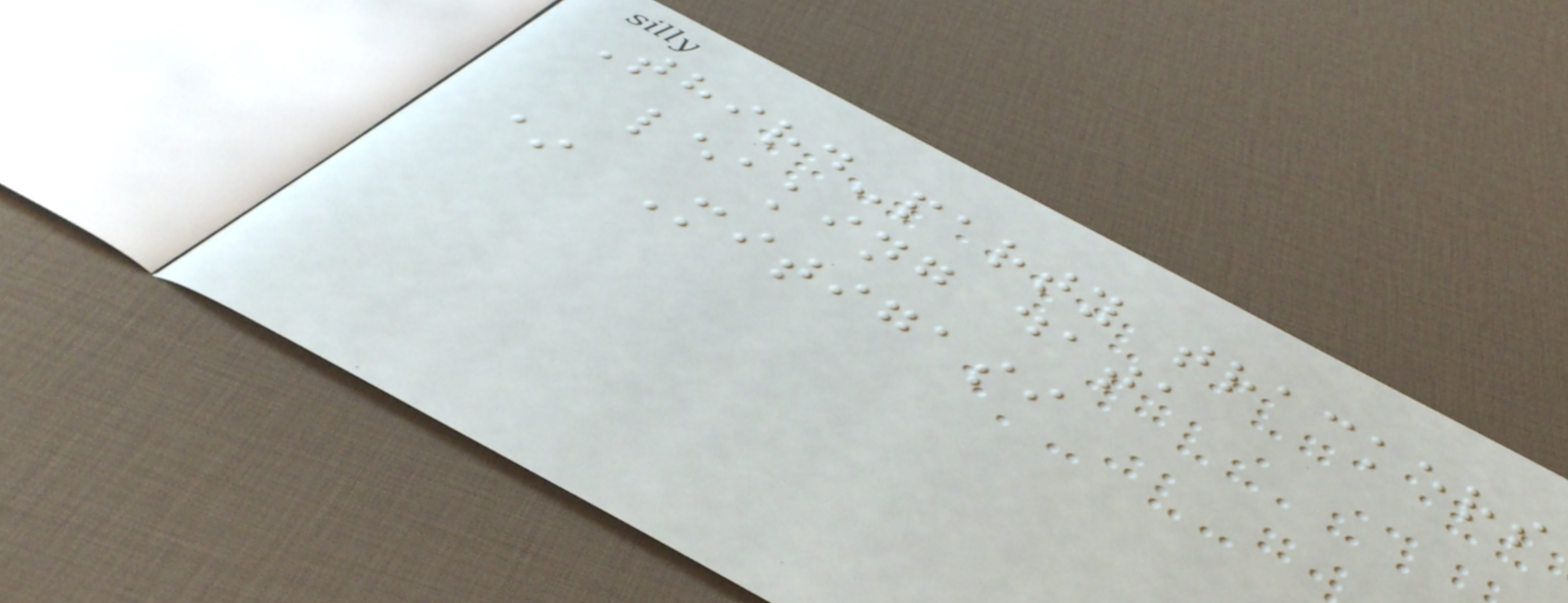Third-party trackers
leaking data
* Mitigasi
